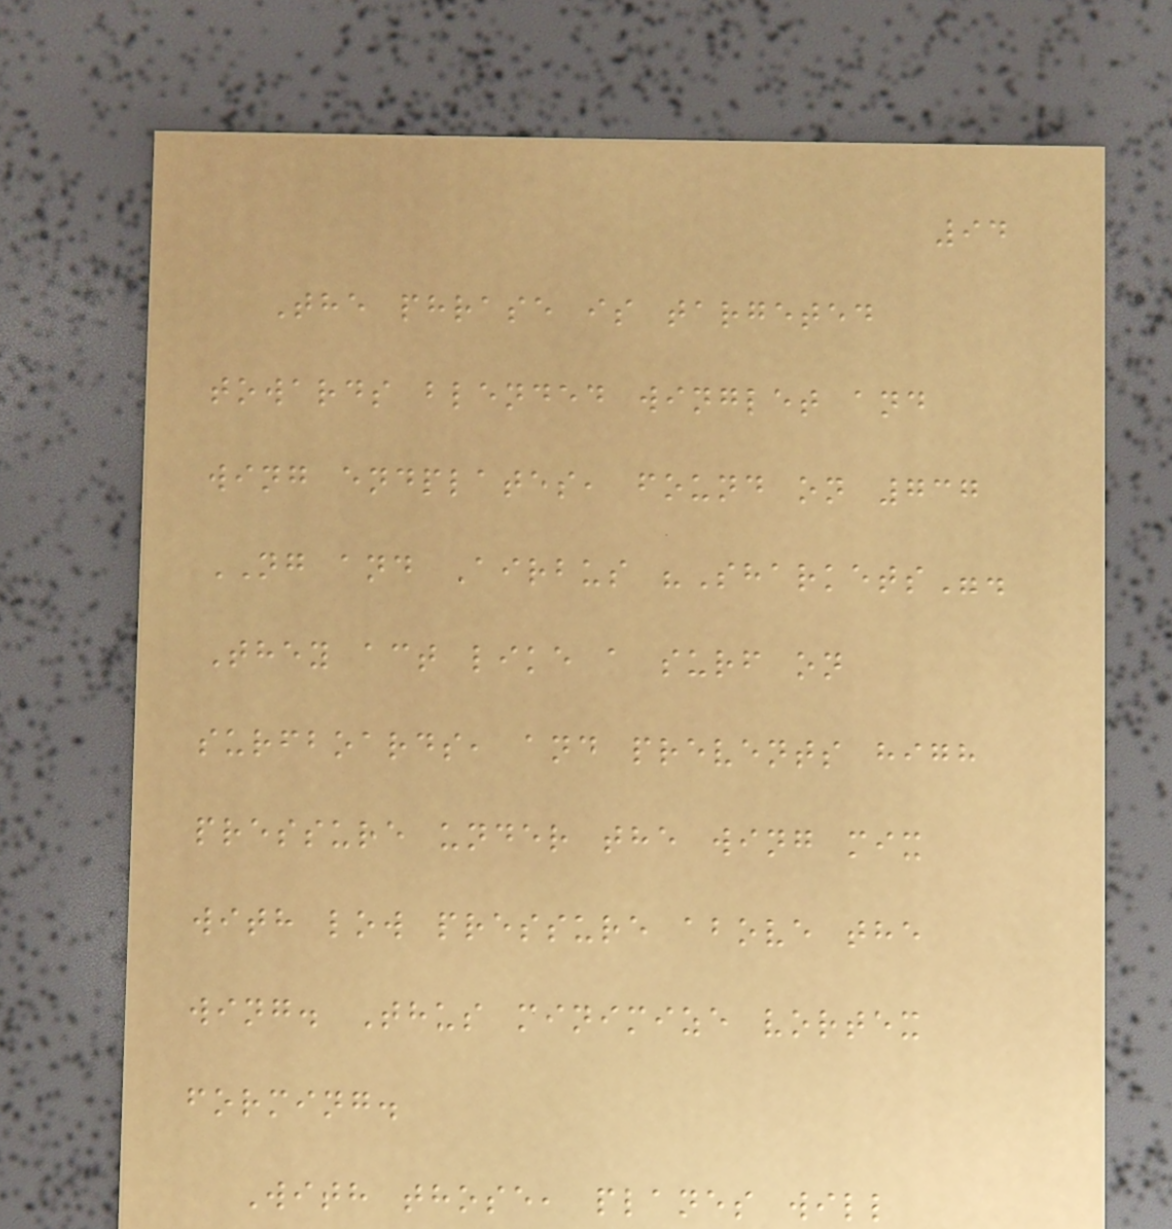94
The phrase is targeted
towards blended winglet and
wing endplates, found on 737
NG and Airbus "Sharkets".
They act like a surf on
surfboards, and prevents high
pressure under the wing mix
with low pressure above the
wing. Thus minimize vortex
forming.
With those, planes will
